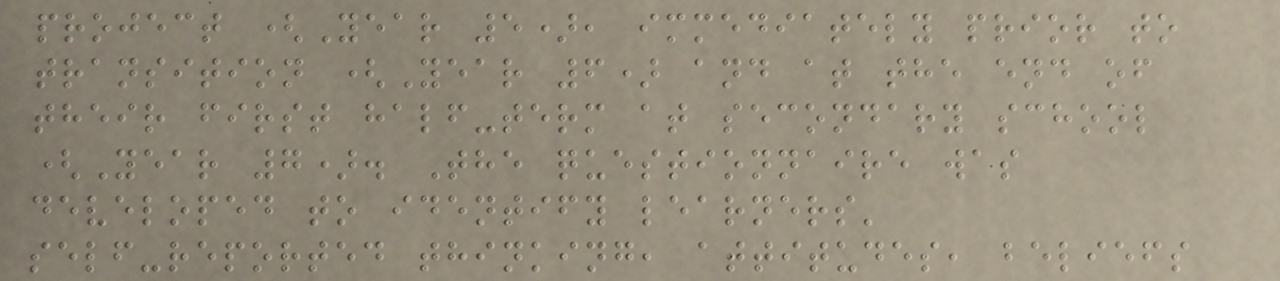project (Year 5), immediately prior to
transition (Year 6) and at the end of
their first half-term at secondary school
(Year 7). The questionnaire was
developed to identify learners'
self-reported thinking, attitudes, beliefs
